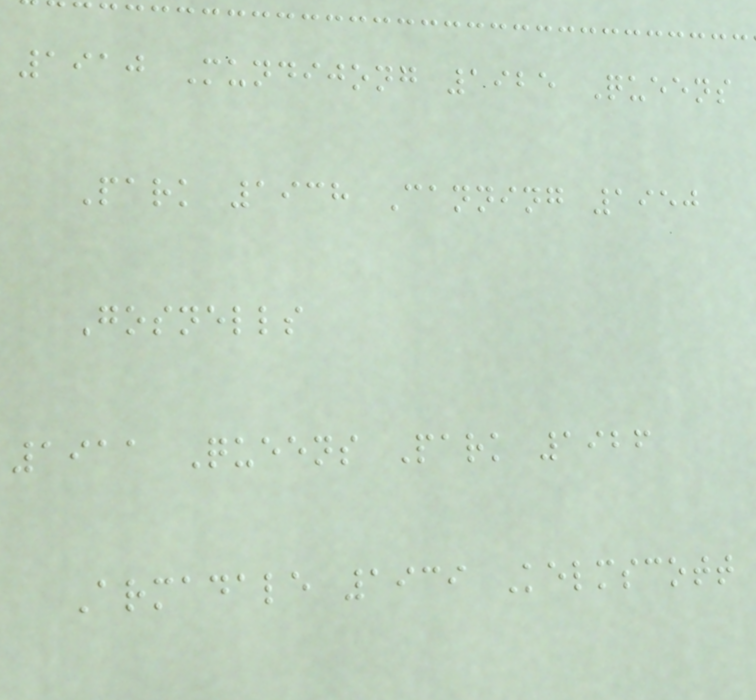1910 Mundijong 1925 Queens
Park 1938 Canning 1950
Gosnells
1911 Queens Park 1926
Armadale 1939 Kelmscott
